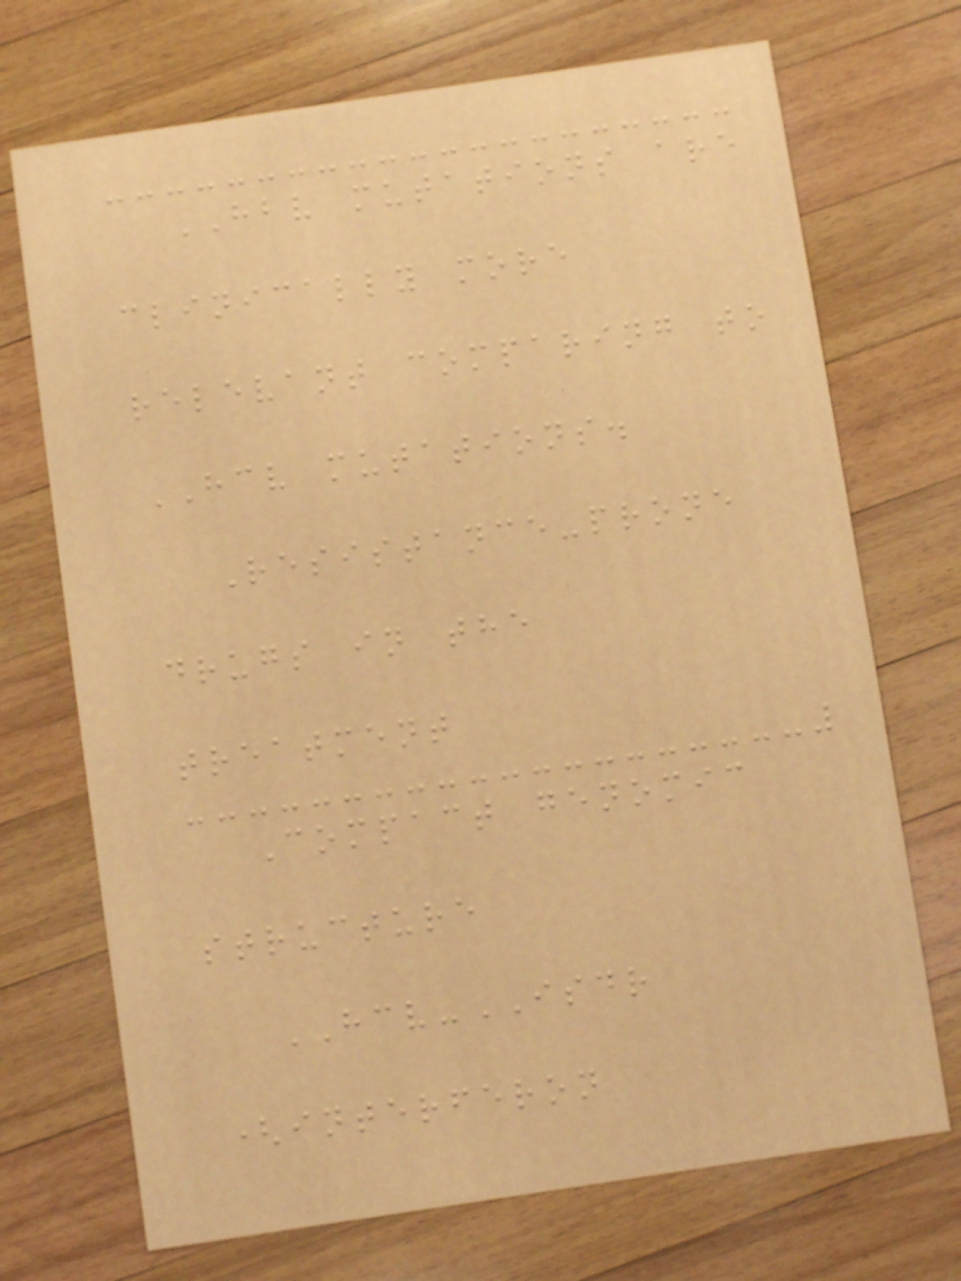HBV mutations are
clinically more
relevant comparing to
HCV mutations.
Resistance-prone
drugs in the
treatment
Compact genomic
structure
HCV-ISDR
(interferon
